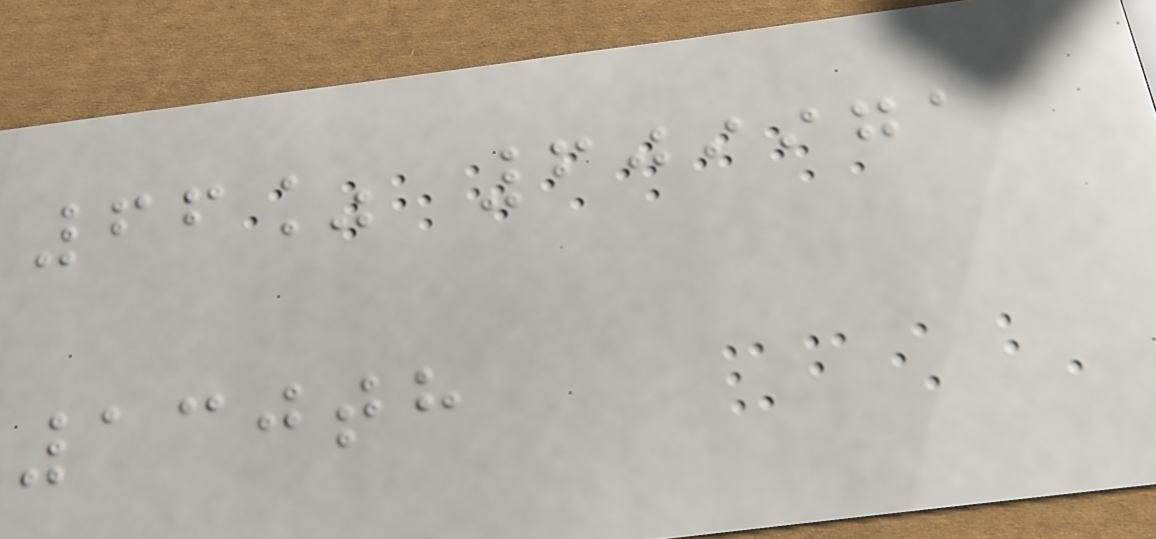66% 609971
130th
